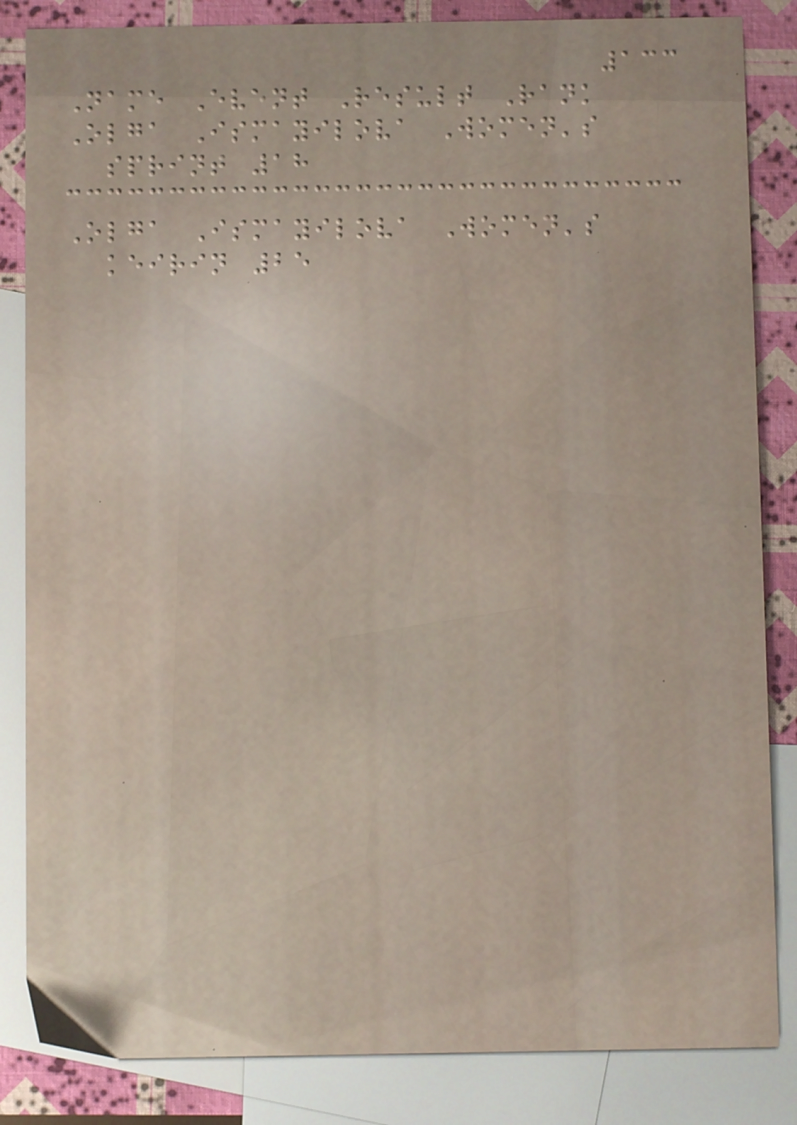133
Name Event Result Rank
Olga Ismayilova Women's
sprint 18
Olga Ismayilova Women's
keirin 25
